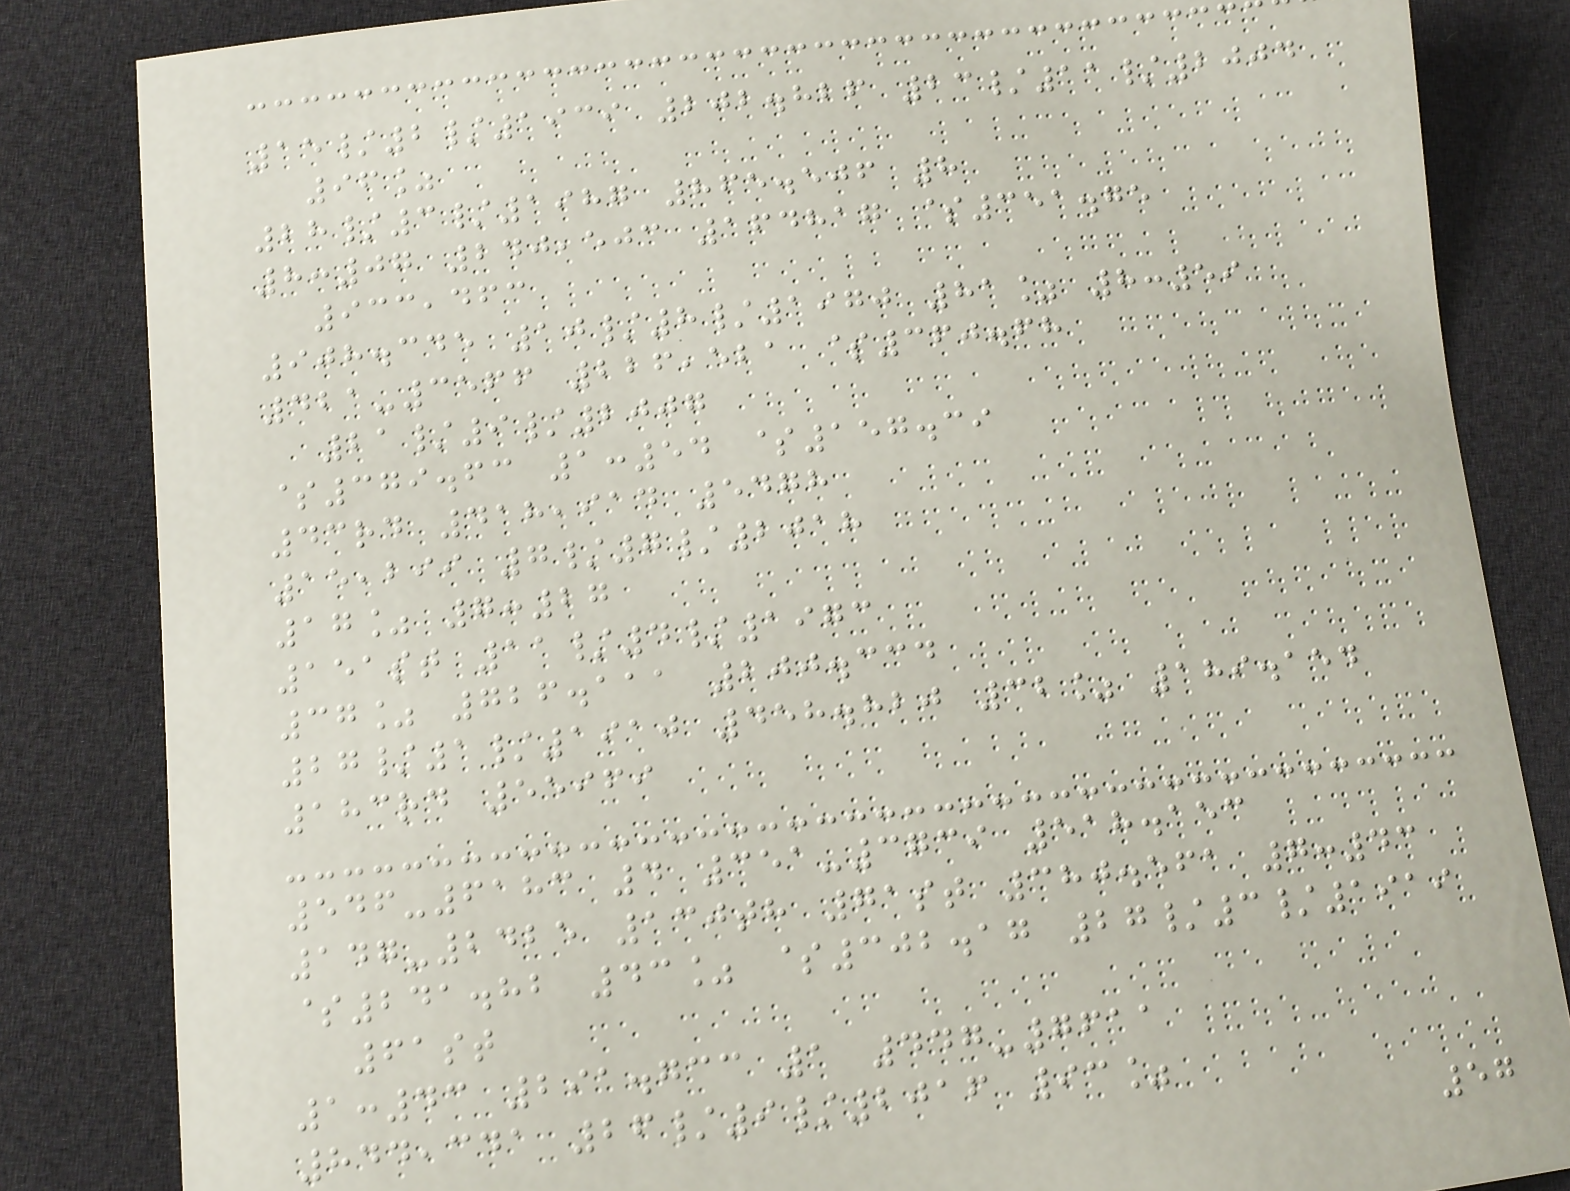15/2/1939 202.826 23/11/2004
96%
28/3/1987 865.506 8
8:07 240,503 164817 $351.75
933,463
908.345 10/8/1970 81% 8:59
421-3566 226,521 $360.68
21/9/2007
$379.63 1:54 $157.39
43rd 418,914 5478
15,299 7/7/2018
17% 7:27
151st 11/4/1973
37% 726.111 200.334
27/1/1910 458.820 32% 189.154
183rd 55969
546-6183 4 351-3739 518.153
147-2425 130th 71st 380.561 7:43
$241.82 43% $302.17 27/3/1919
61st
1:43 291.733 1 447-7611
844,341 26/9/2016 93%
57
